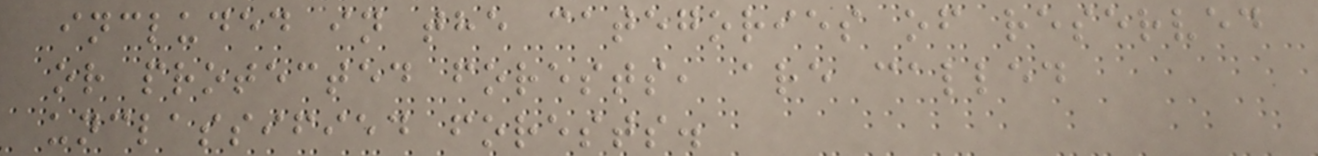included in the categories of reserved
or protected forests, are called
unclassified forests.
